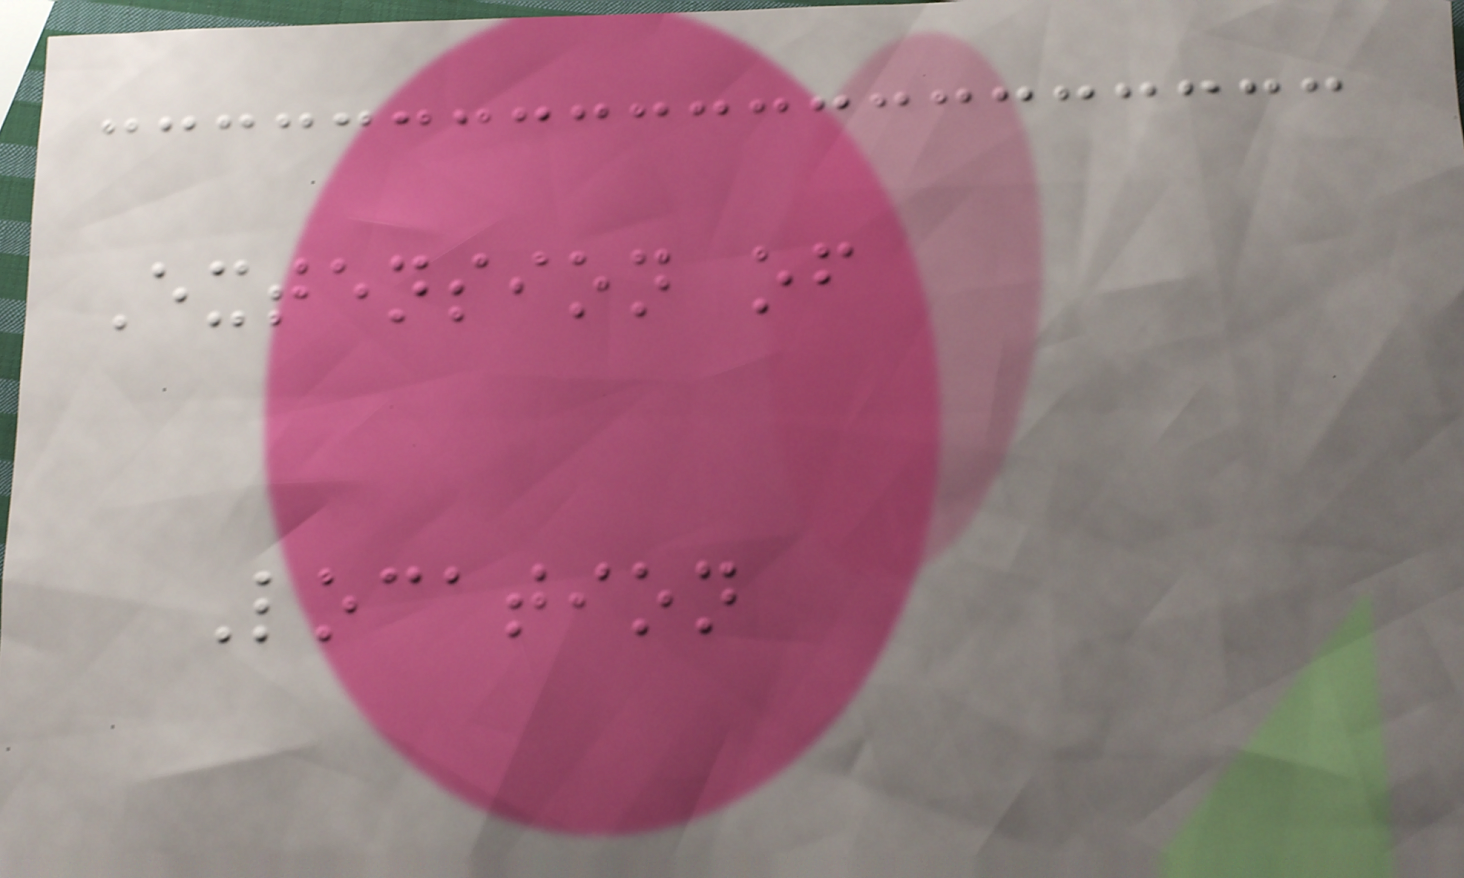Extension of
Location
